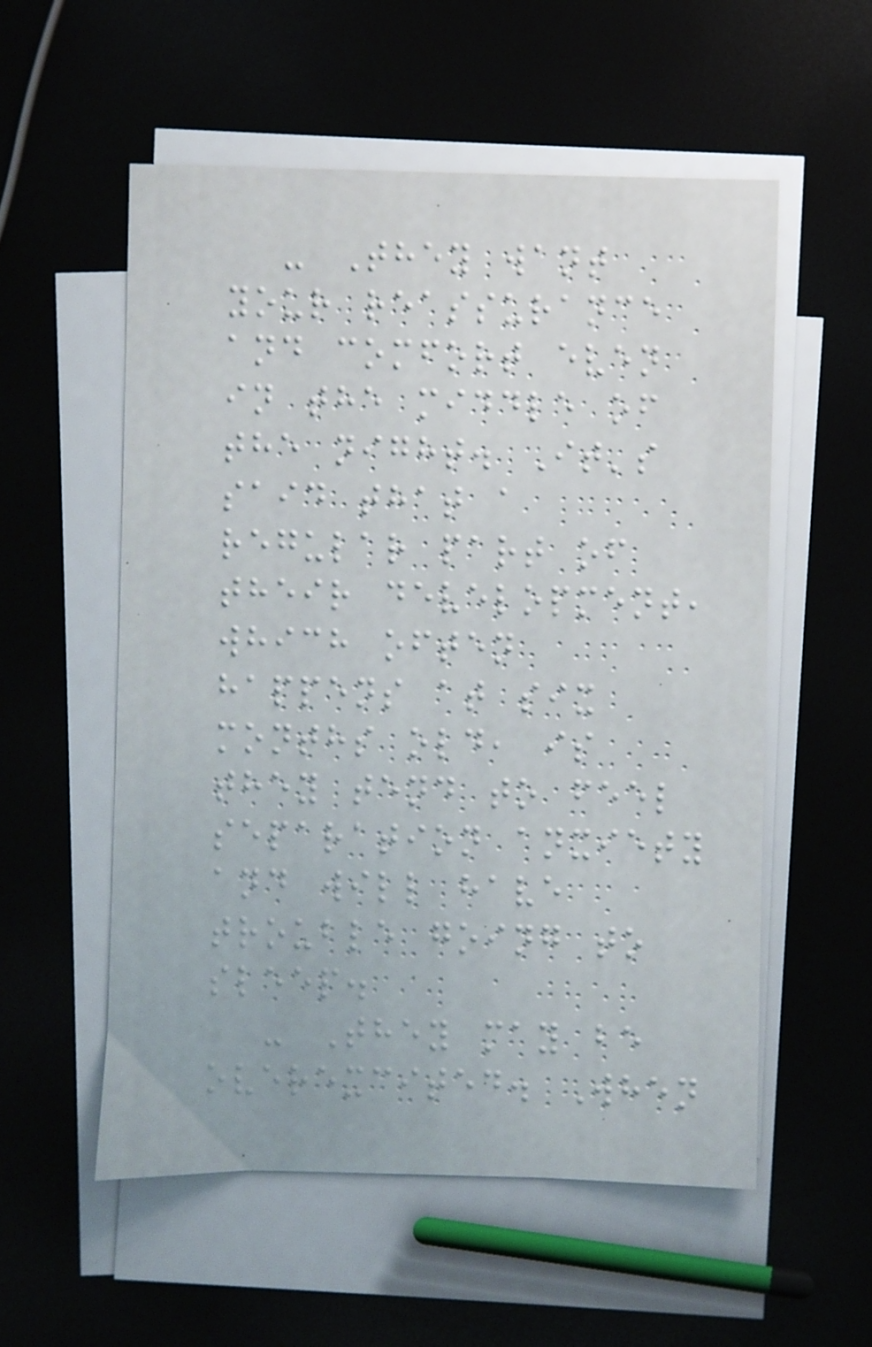- They want
your reassurance
and comfort even
in the middle of
the night. It's
said that a
regular part of
their development,
which often
happens at six
months old, is
they tend to feel
separation anxiety
and will have
trouble going to
sleep.
- They may be
overexcited. When
